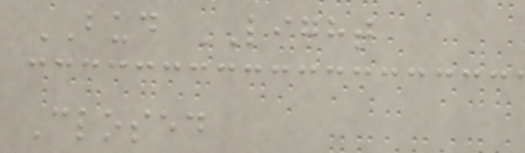BUD LIGHT
Closed
